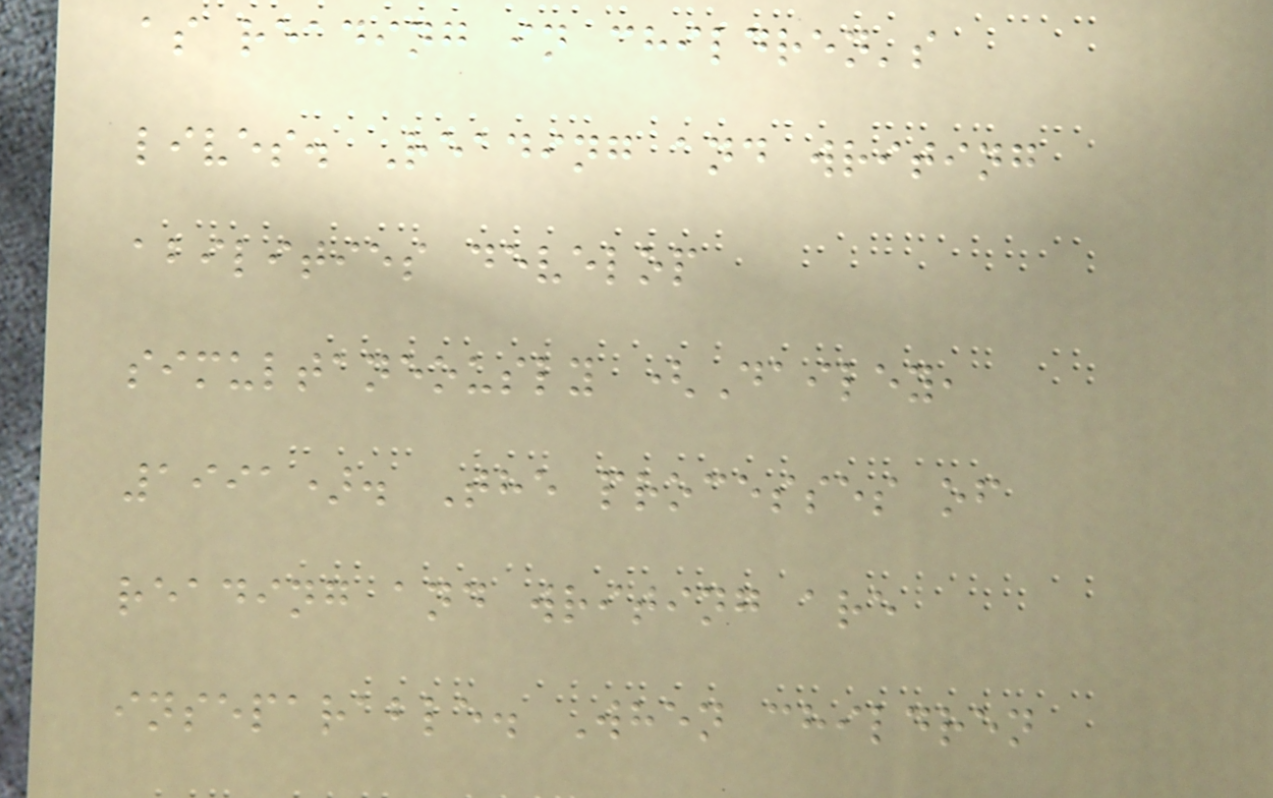as reading in children's
lives. Reading and writing
abilities develop
simultaneously (Dailey,
1991). The processes of
reading and writing are
inseparable. When children
